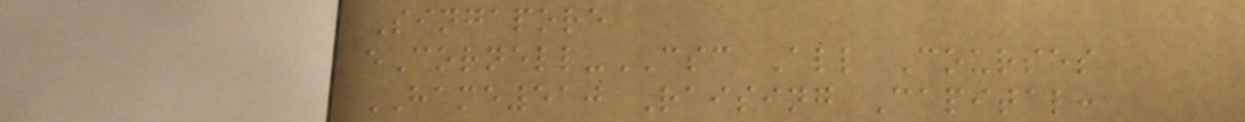Singapore
eCornell-CSC All Courses
HAME510 Raising Capital:
